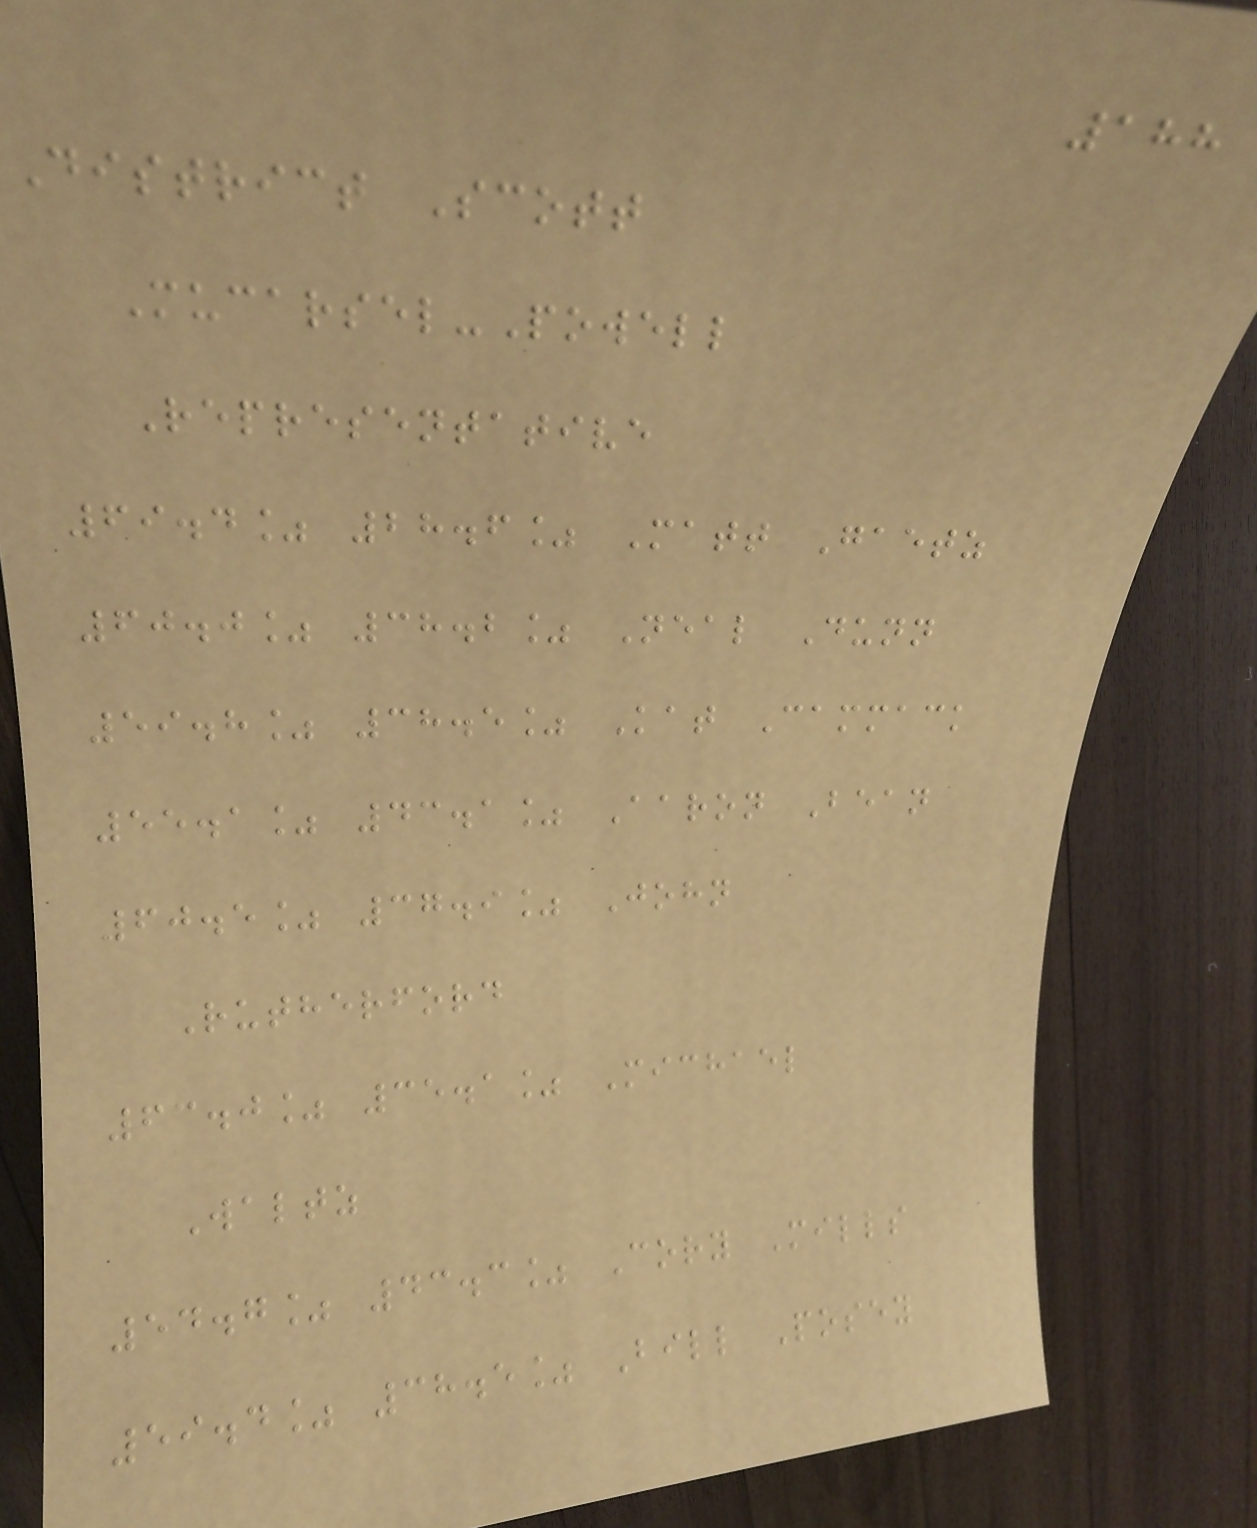188
District Scott
Mucarsel-Powell
Representative
69.4% 28.6% Matt Gaetz
60.0% 38.2% Neal Dunn
59.8% 38.5% Kat Cammack
55.1% 43.1% Aaron Bean
60.5% 37.9% John
Rutherford
63.0% 35.1% Michael
Waltz
54.7% 43.3% Cory Mills
59.4% 38.5% Bill Posey
